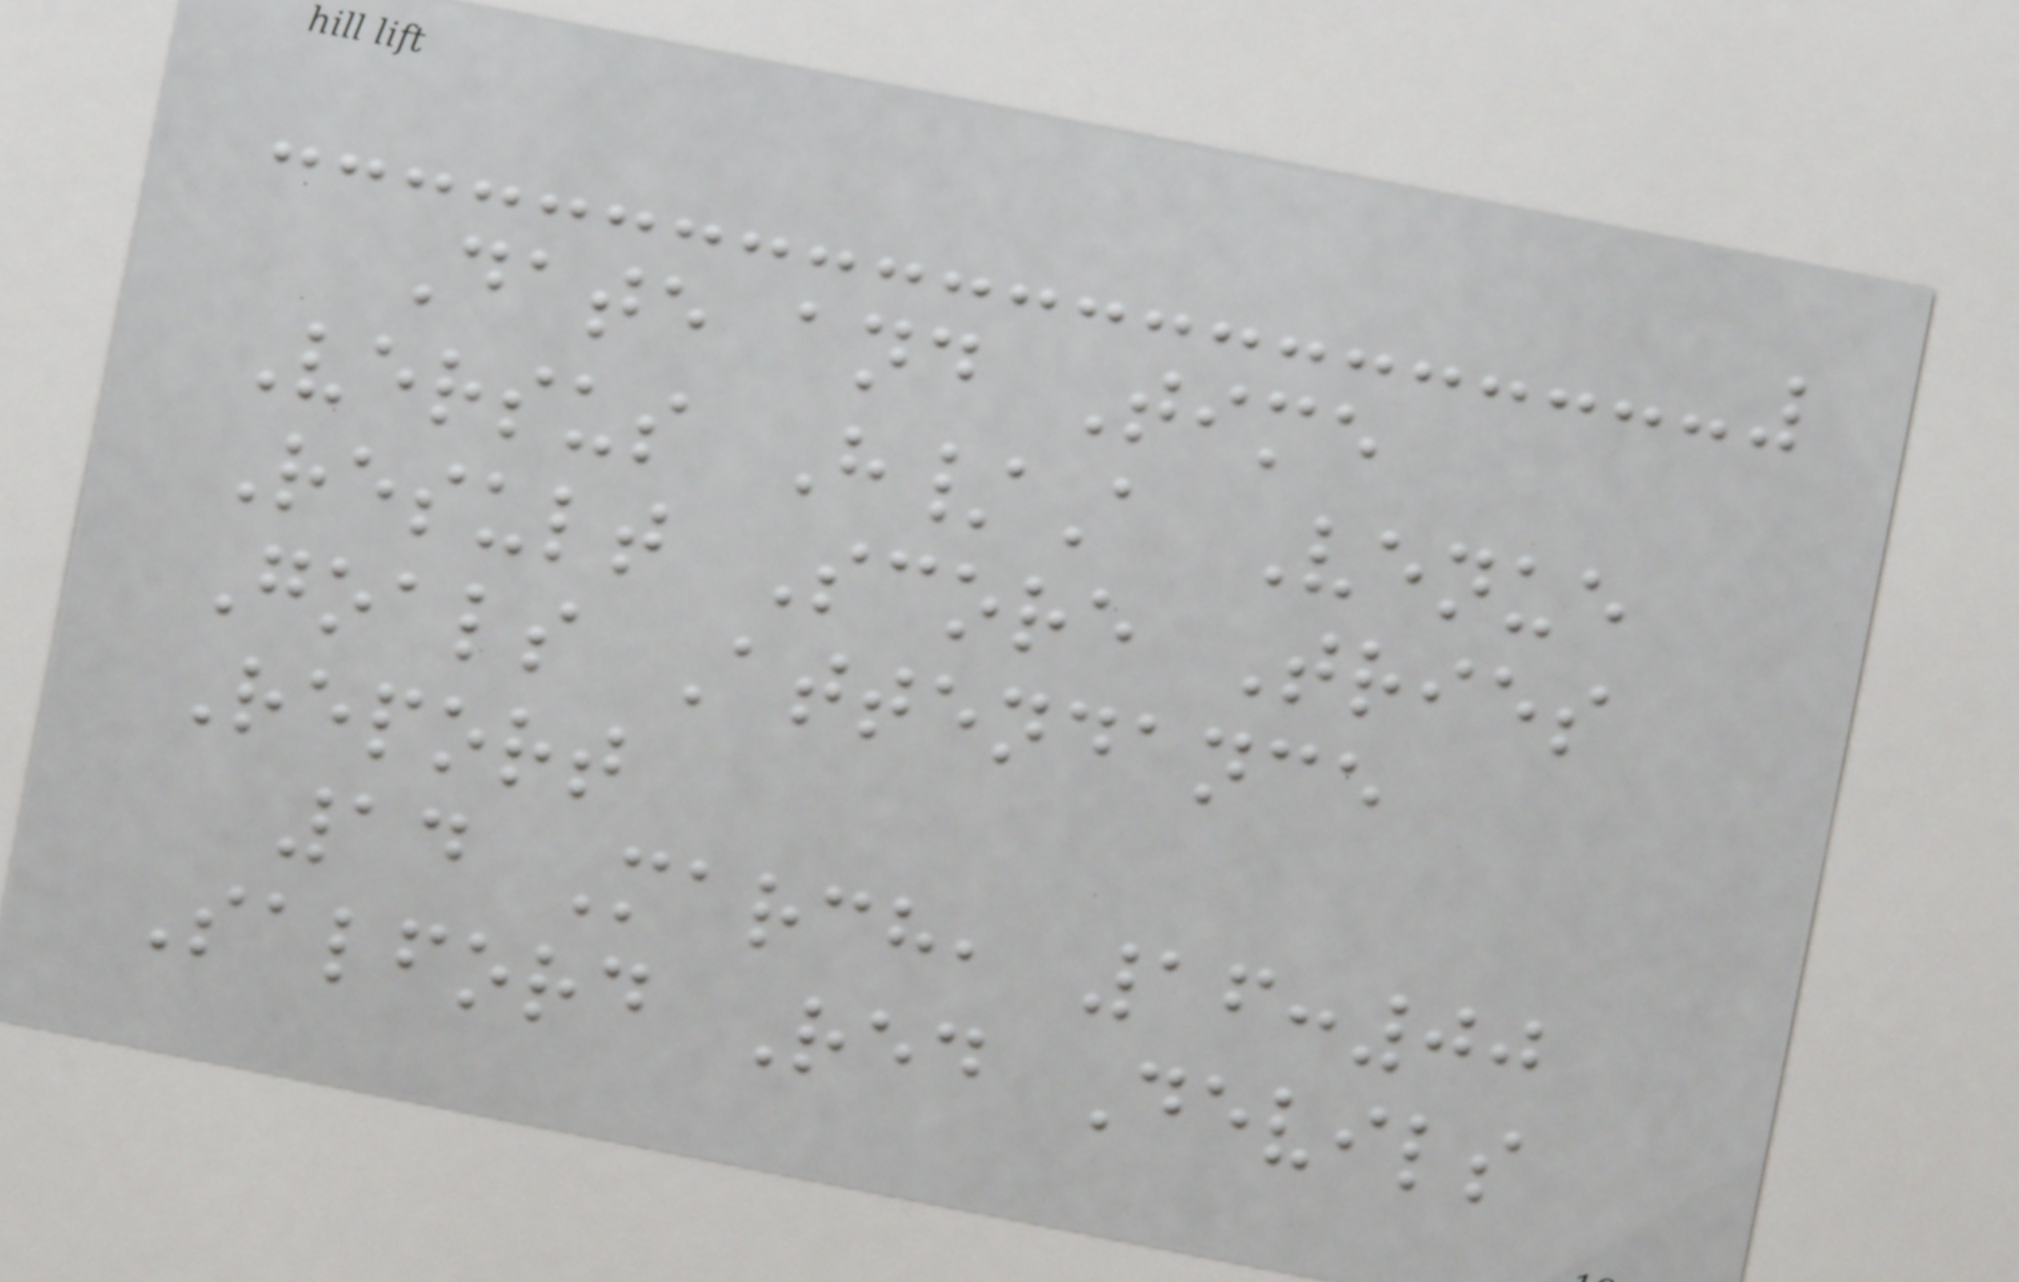Date and Time
Versus H/A Venue
Result Score Tries
Goals Attendance
Report
14 March, 16:00
Salford Red Devils
